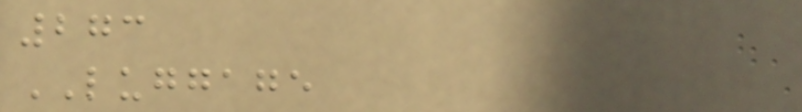273
LUGGAGE
